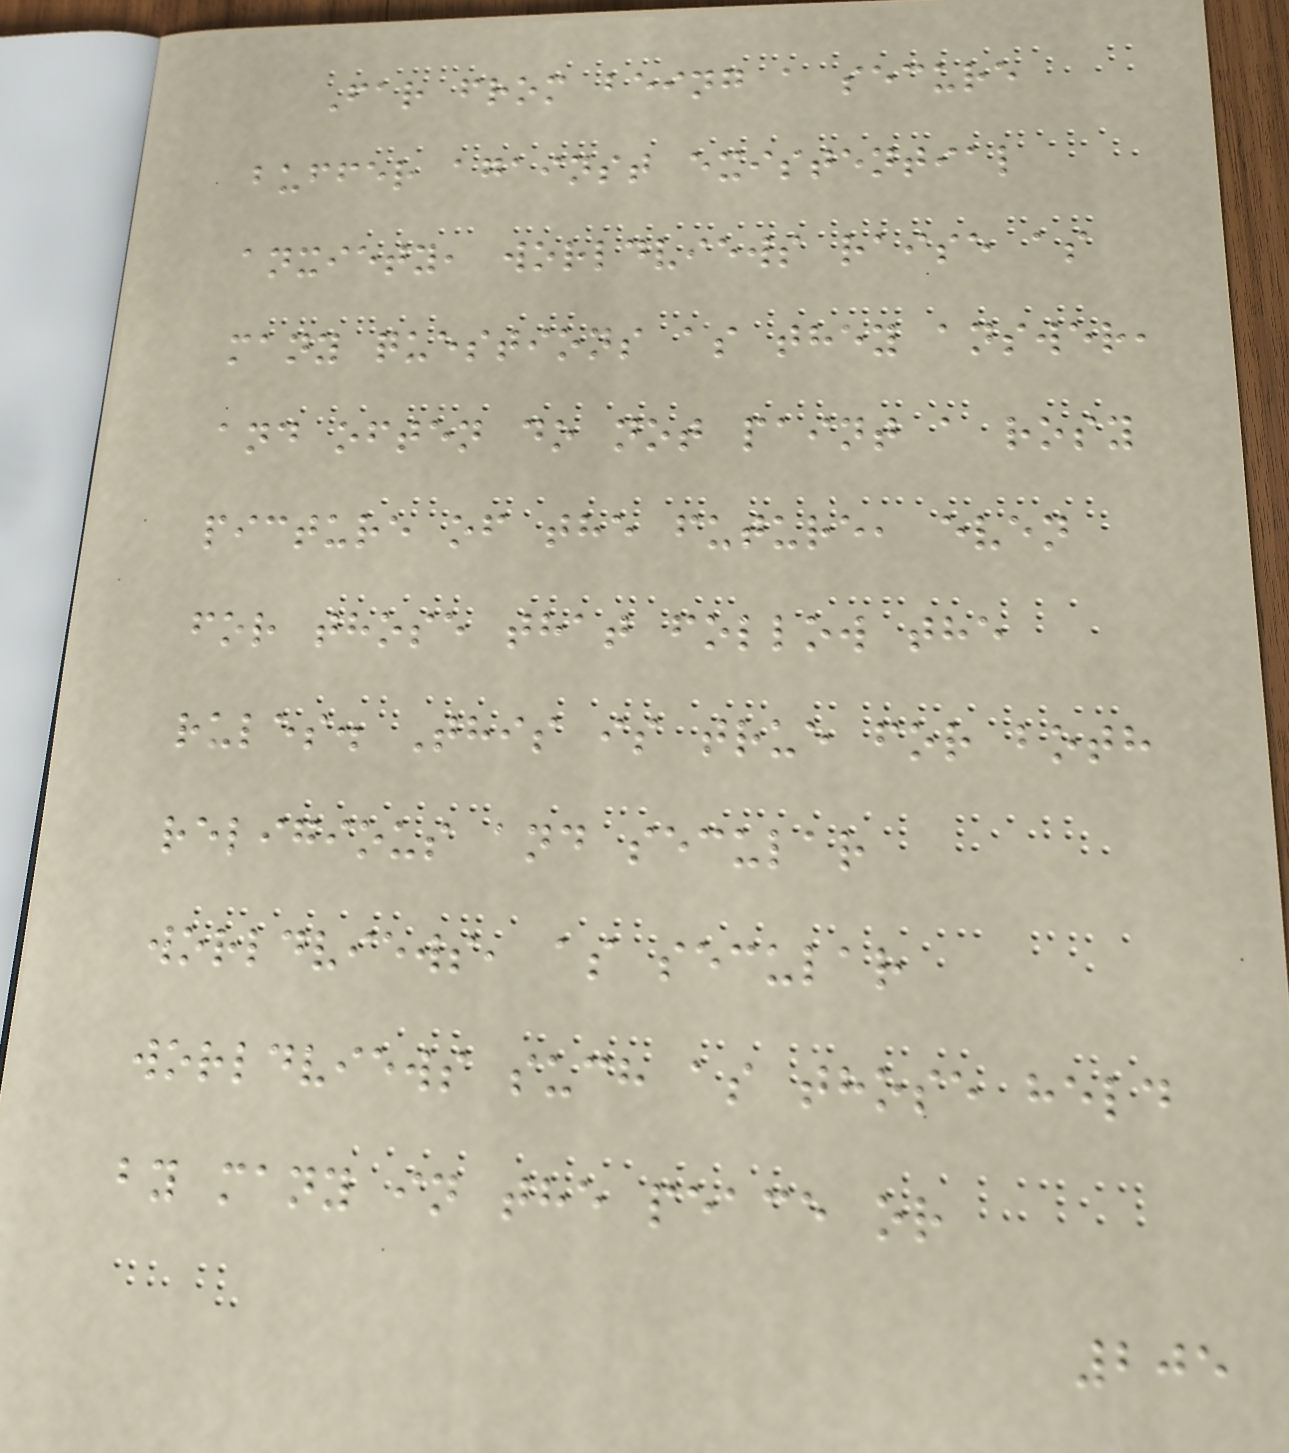Far from being a secure
buffer against existential
anxiety, worldviews raise as
many questions as they answer,
and often do not paint a rosy
picture of the future, even
for those that follow the
rules. This is true for both
religious and secular
worldviews, as secular
worldviews such as those held
by many in the peace or
205
